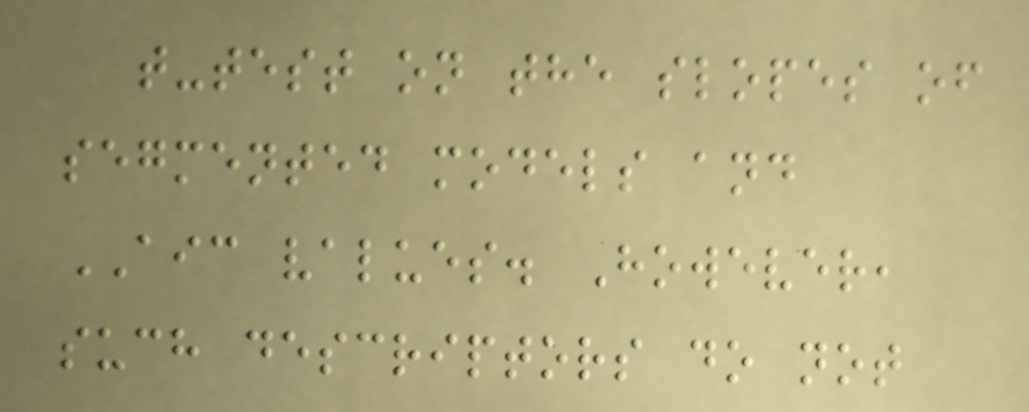t-test on the slopes of
segmented models and
AIC values. However,
such descriptors do not
